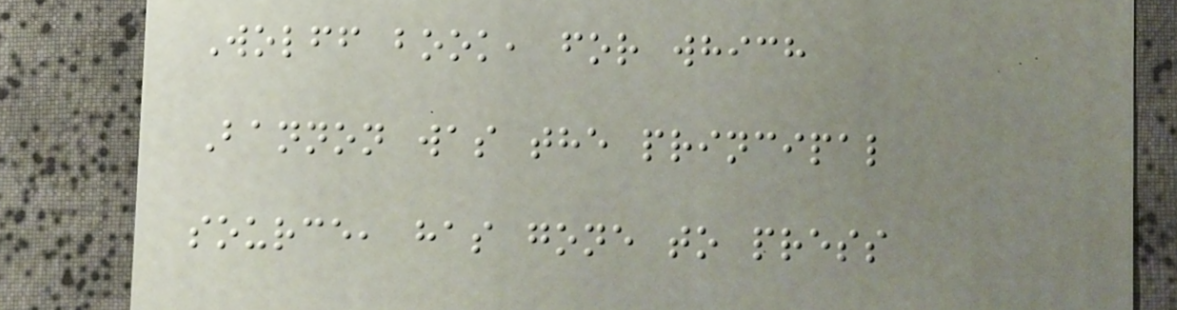Wolff book, for which
Bannon was the principal
source, has gone to press
